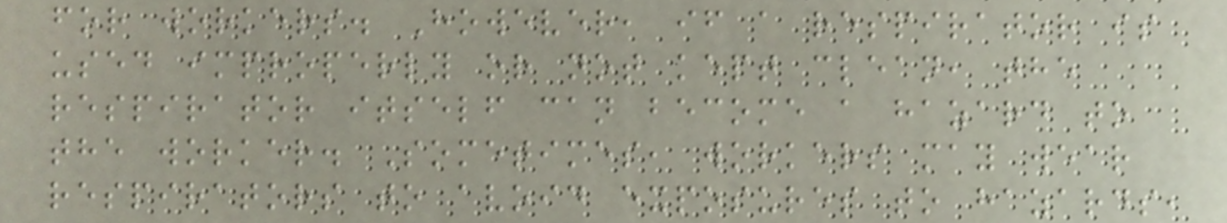for workers. However, if a respirator is
used improperly or not kept clean, the
respirator itself can become a hazard to
the worker. Sometimes, workers may wear
respirators to avoid exposures to hazards,
